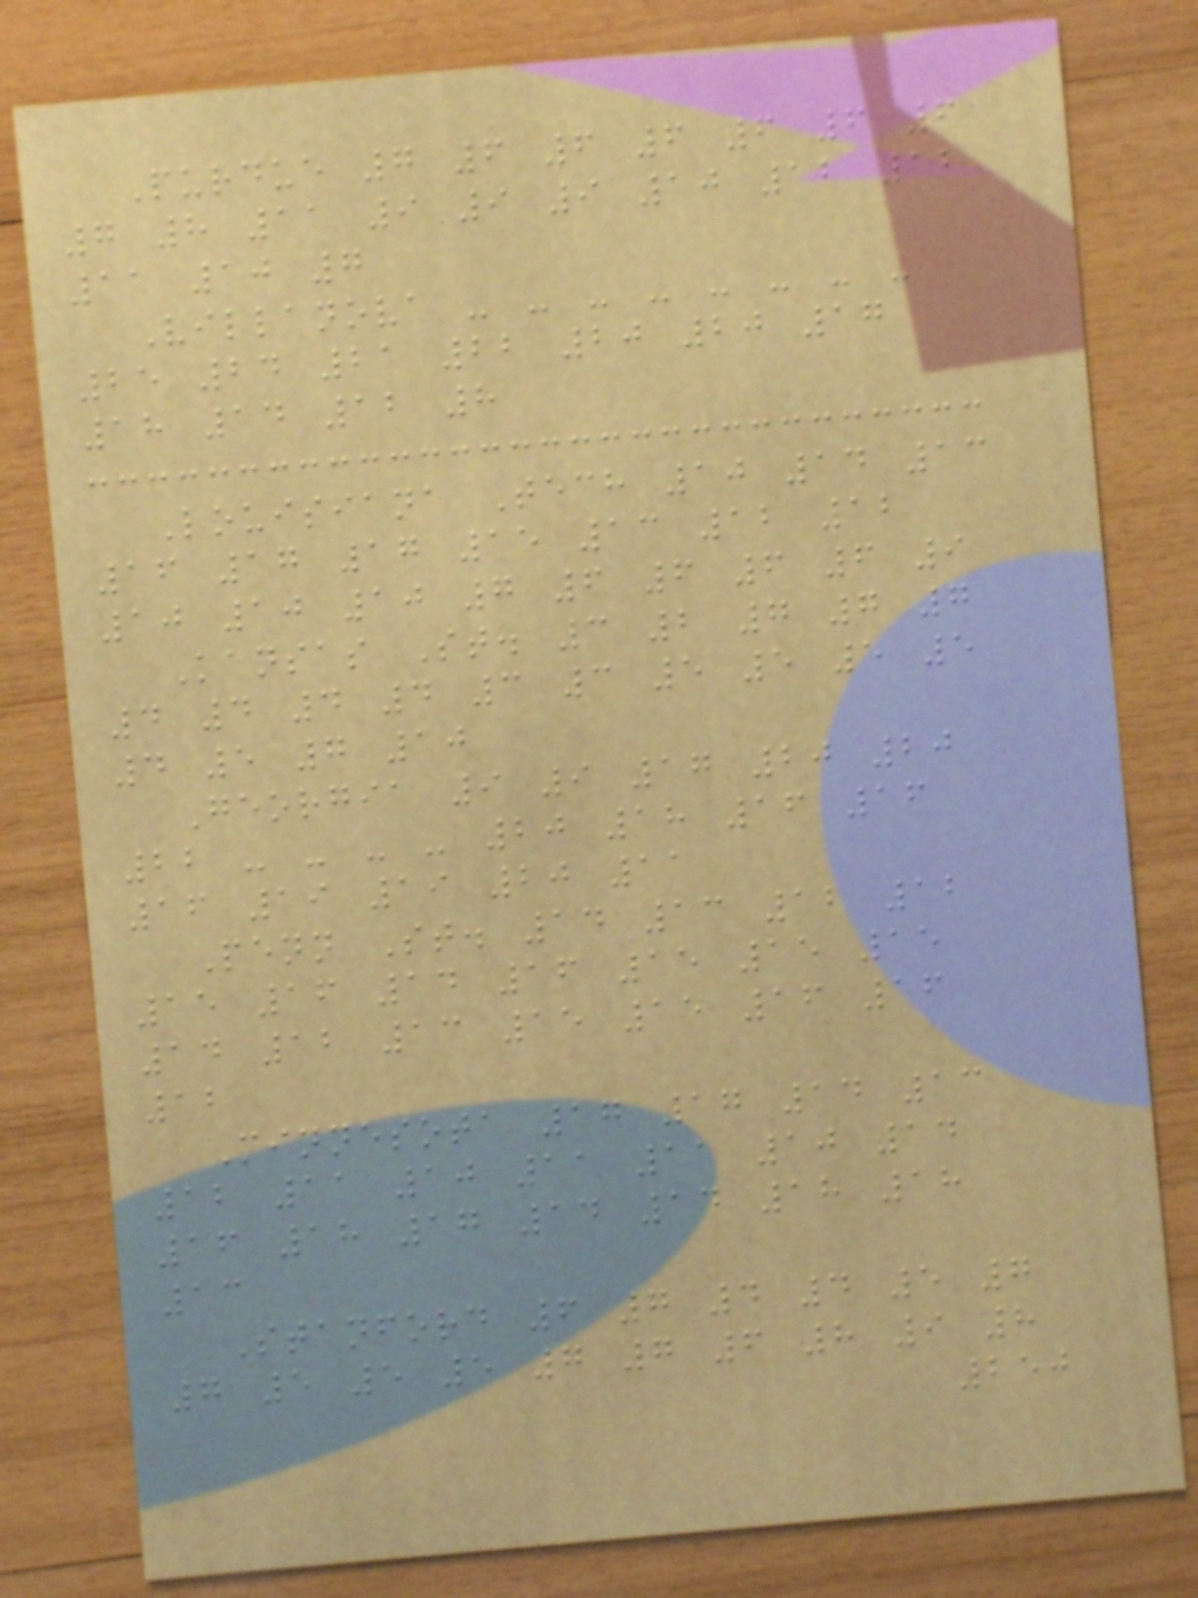Purdue 7 6 6 6 6 6 6
7 8 11 9 9 9 10 12 12
11 10 7
Villanova - - - - - - - -
25 24 21 22 20 20 17
18 14 12 8
Louisiana Tech 10 14 13
16 17 17 15 13 12 12
10 10 10 7 6 6 6 6 9
Kansas St. 3 2 7 7 7
4 4 4 4 3 3 5 5 5 5
4 5 7 10
Georgia 9 9 17 20 20
22 - - - - 20 18 16 16
16 19 19 20 11
Penn St. 14 13 12 12
15 16 14 16 15 15 15
14 12 13 15 15 16 16
12
Minnesota 17 17 14 13
12 11 10 11 11 10 14
16 18 17 14 14 18 18
13
Stanford 6 7 4 4 5 7
7 5 5 5 7 7 6 8 9 8
250
